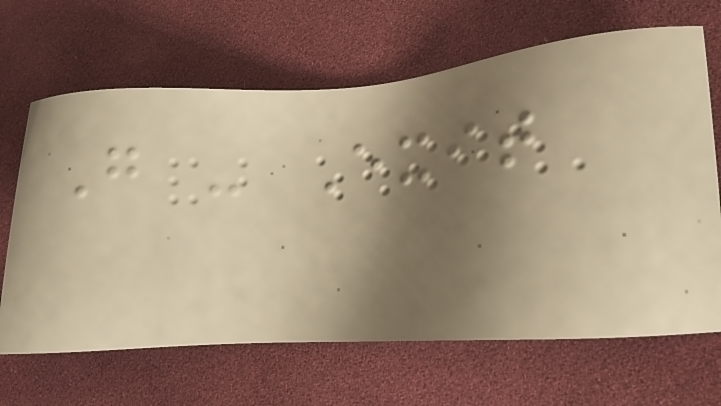G - Exit
